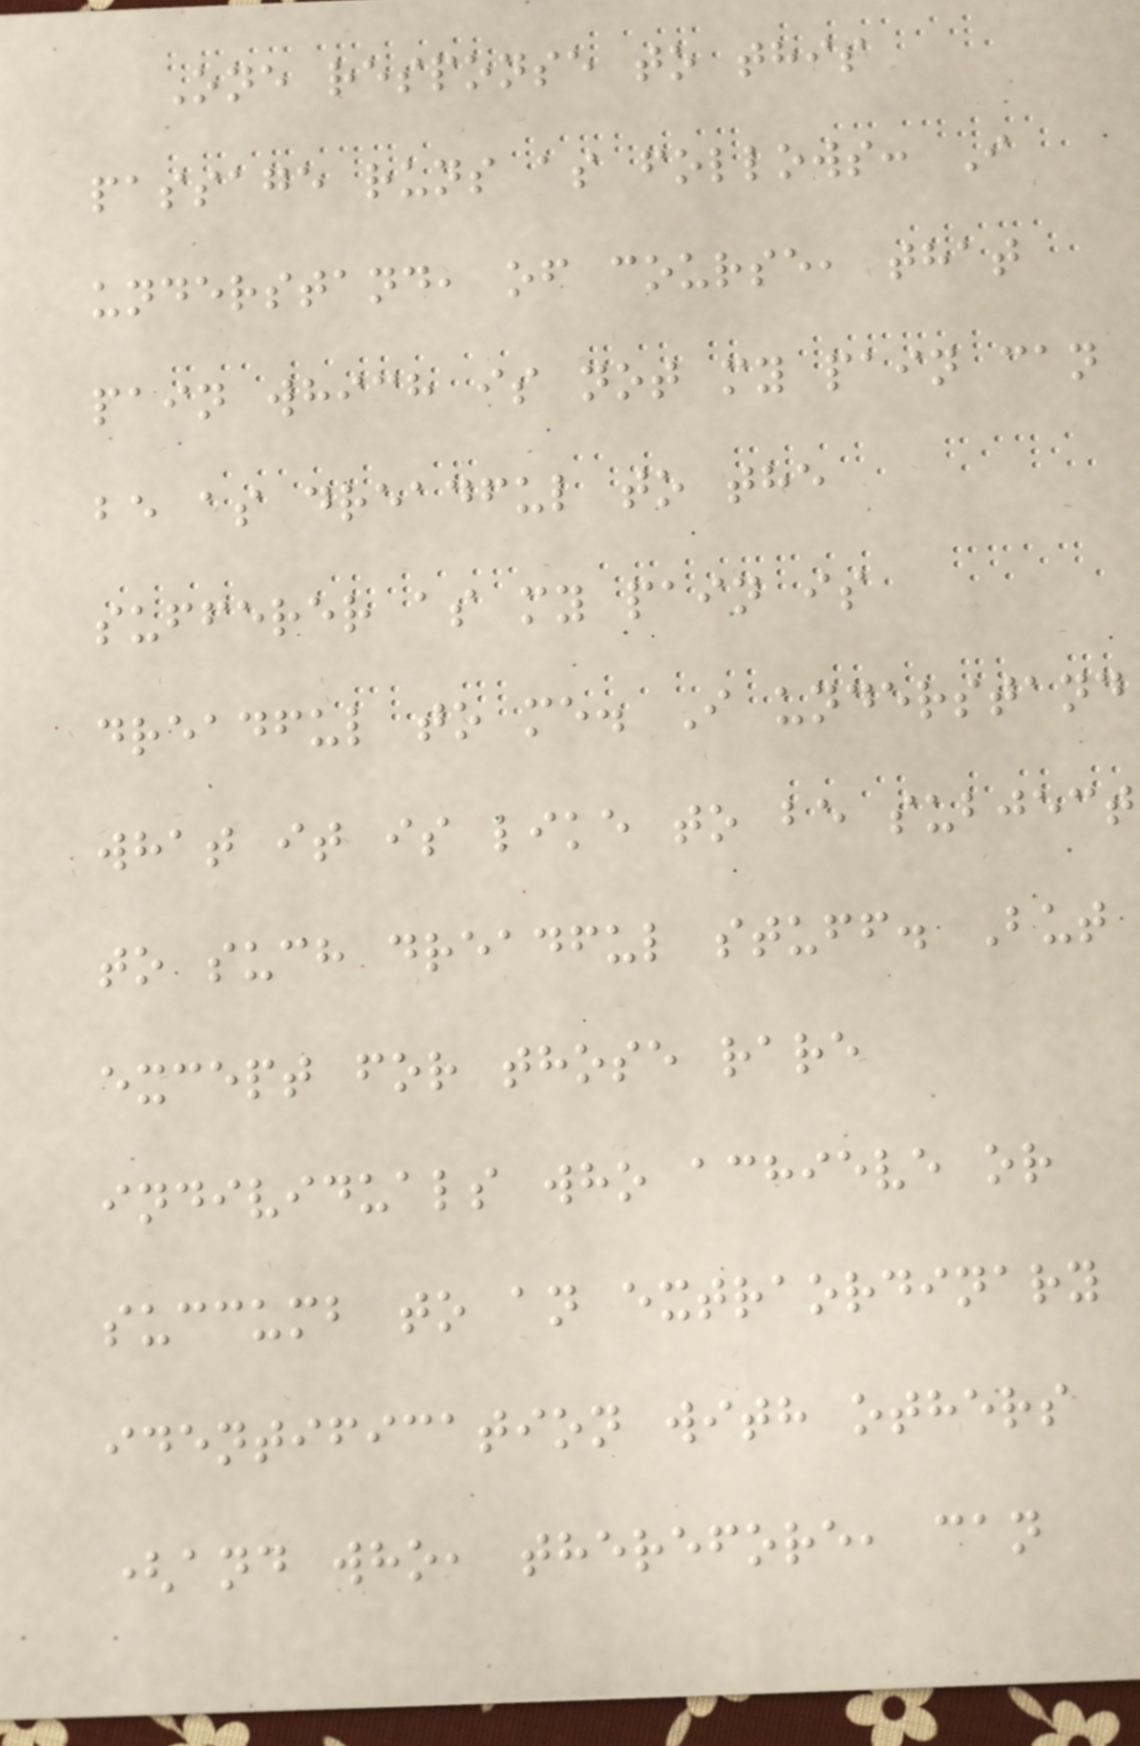One response to this
passage runs as follows: I
understand, of course, that
pain which is not my pain can
be as dreadful to the
sufferer as my pain is
dreadful to me. I understand
what it is like to be subject
to such dreadful stuff. But
except for those rare
individuals who achieve or
succumb to an extraordinary
identification with others
(and who, therefore, can
